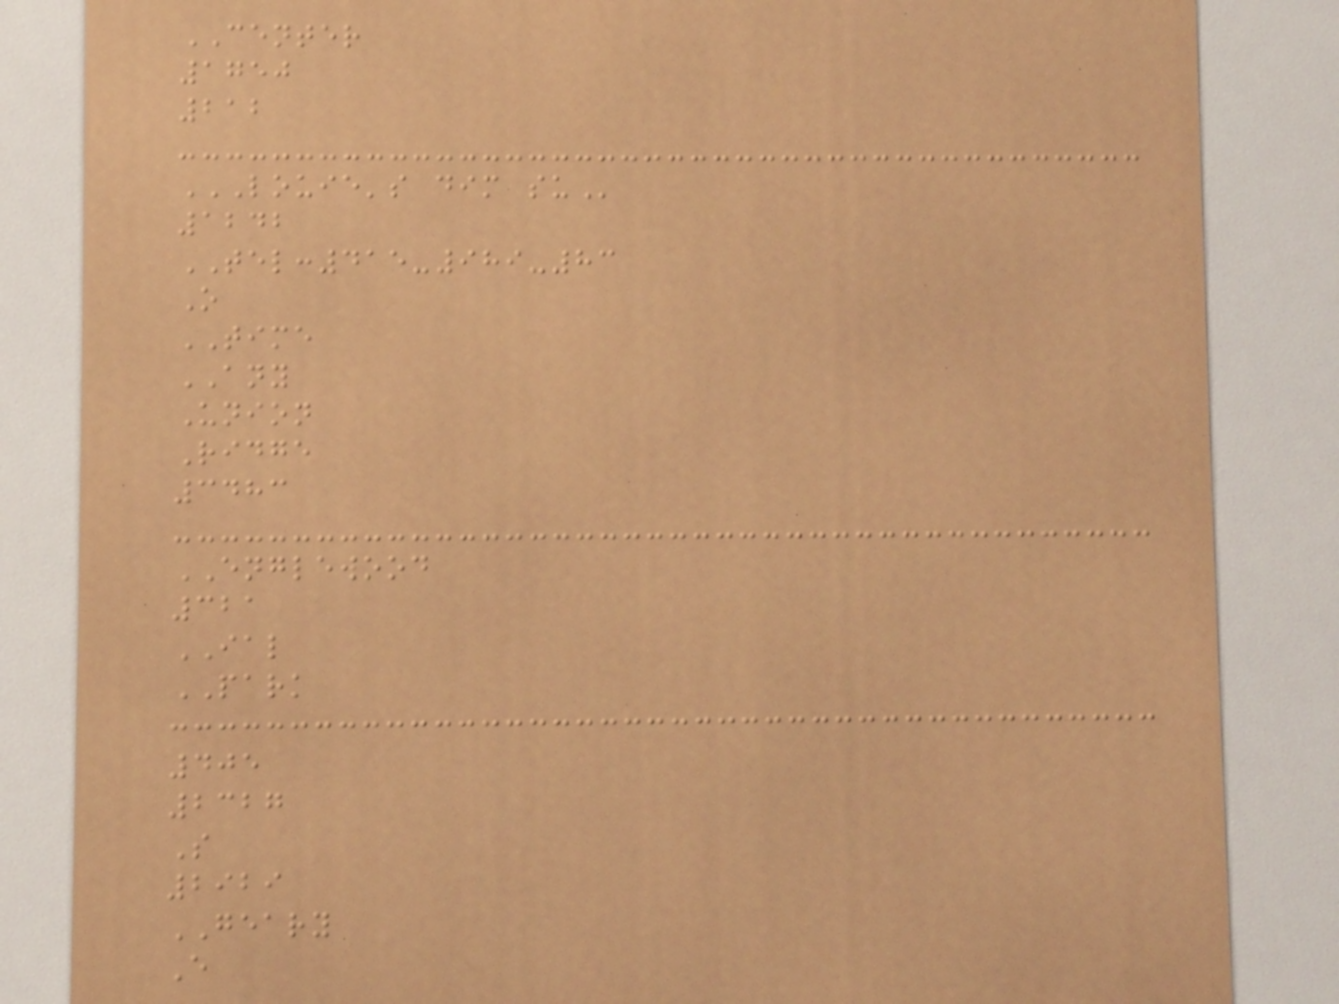CENTER
1750
212
LOUIE'S DIM SU
1242
TEL:415-989-83
O
TIME
ANY
Union
Ridge
3483
ENGLEWOOD
321
IAL
PARK
405
2327
S
2929
GEARY
E
